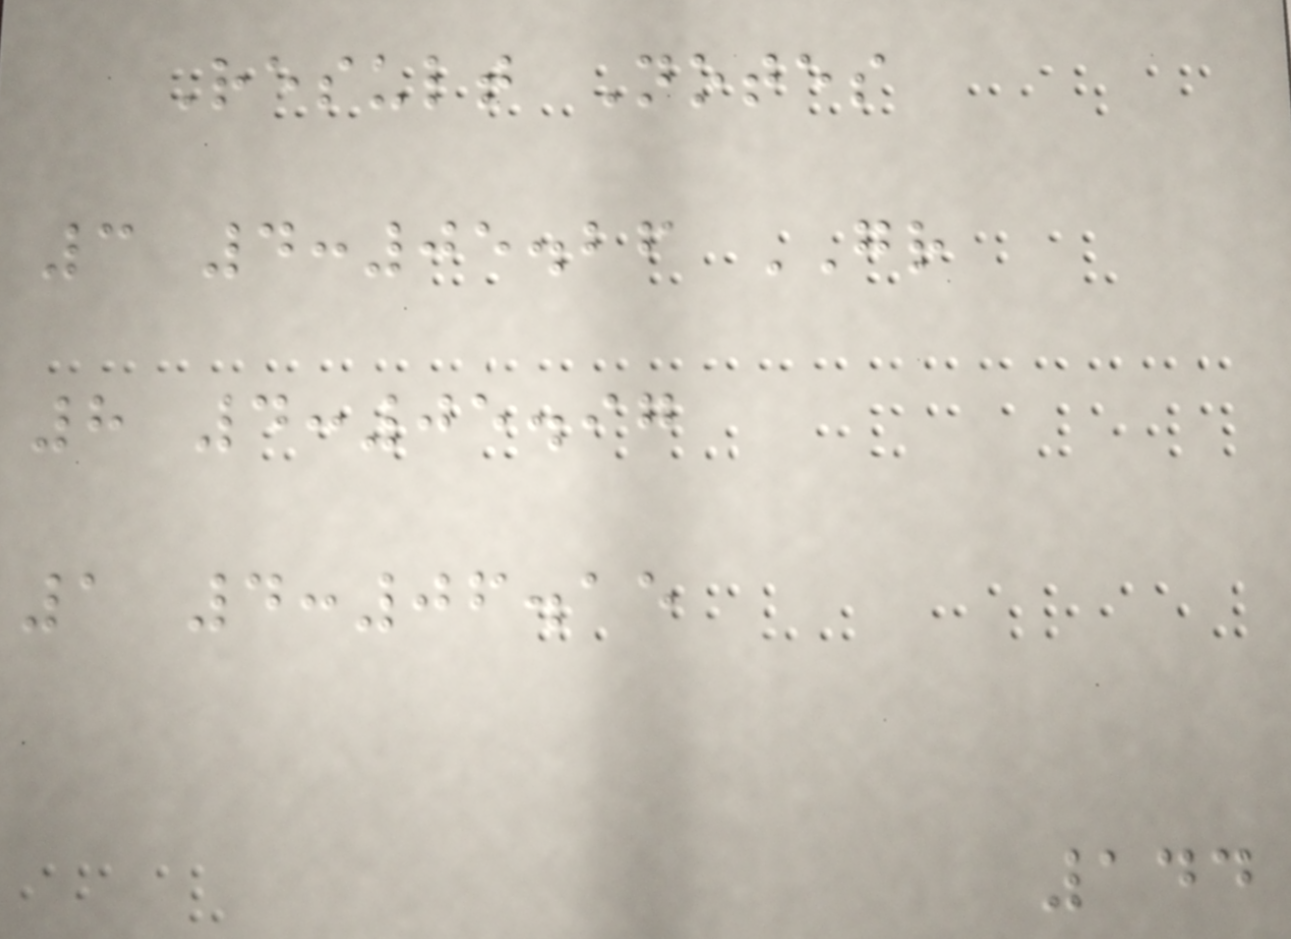Result Notes
3 4:05.26 GR
8 4:05.97
1 4:06.15
144
